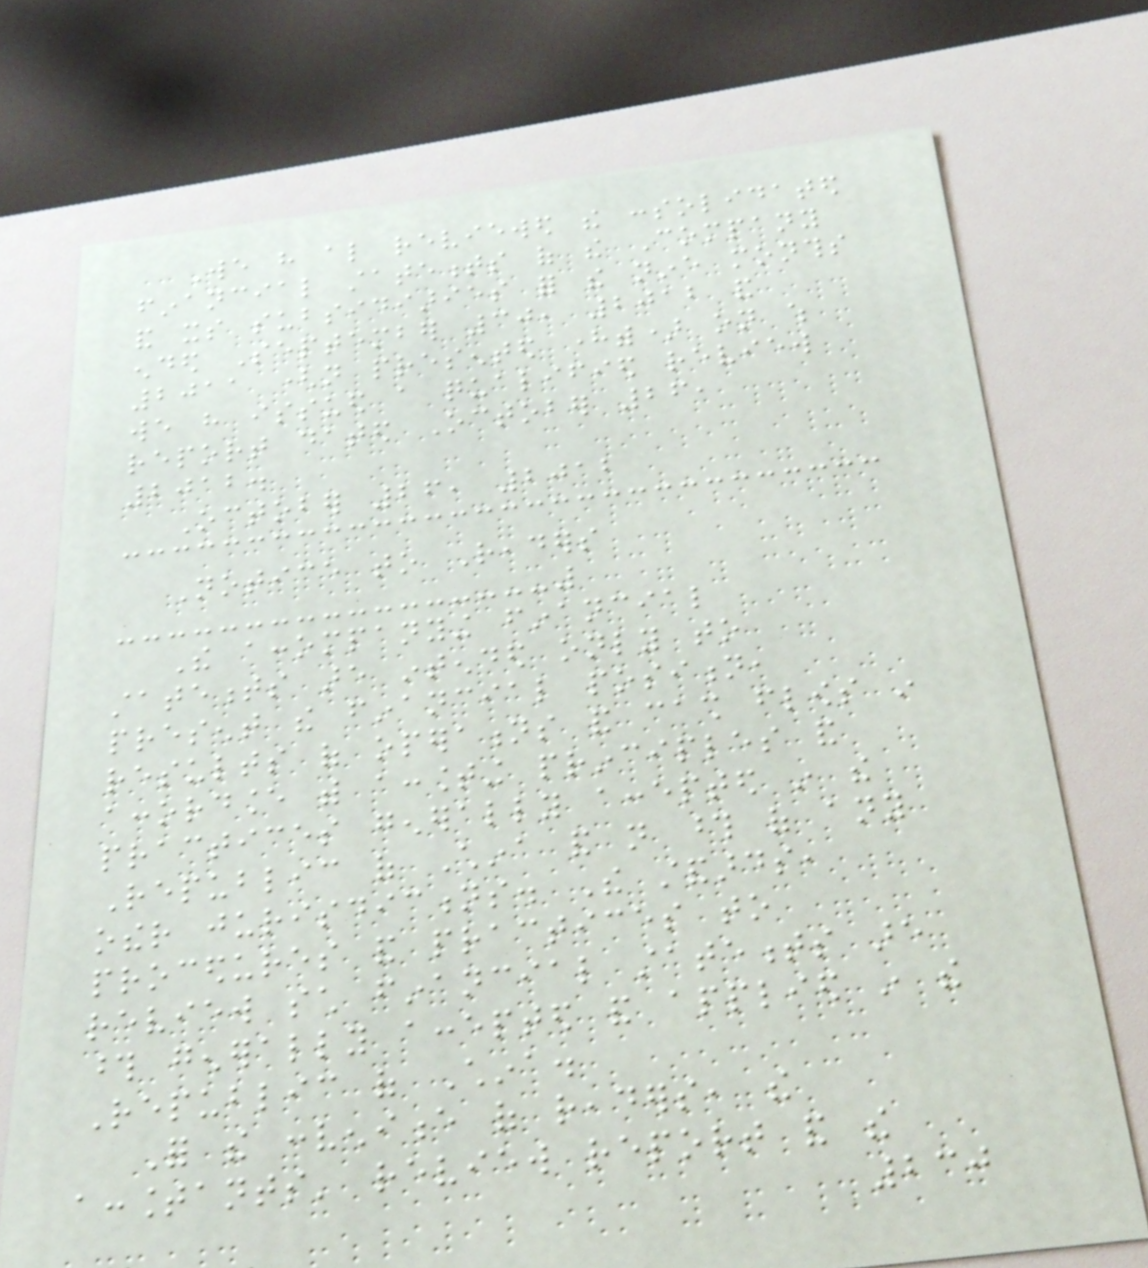We have also reviewed the consolidated
financial statements of the Company
and its subsidiaries for the nine months
ended September 30, 2012 and
2011 (not presented herewith) on which
we have issued a qualified review
report dated October 26,
2012.
October 26, 2012
Notice to Readers
The accompanying financial
statements are intended only to
present the financial position,
results of operations and cash flows in
accordance with accounting principles and
practices generally accepted in the
Republic of China and not those of any
other jurisdictions. The standards,
procedures and practices to
review such financial statements are
those generally accepted and applied in the
Republic of China.
For the convenience of readers, the
accountants' review report and the
230
